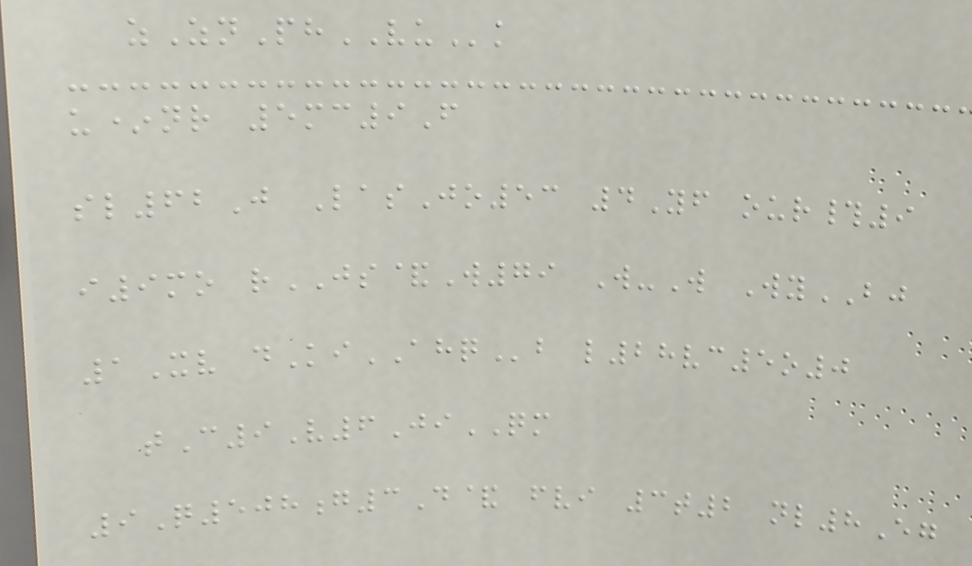zZnPhVUk
u*nr 5mc9F
sl62J LasJo53 4Yf our#9
i9mo rJS&W79 W-W WyBJ
1Xv dKiAHQb l28vc5o0
tC9V6JiQM
9Q508g3D& fvi 3t2 nl8Eg
